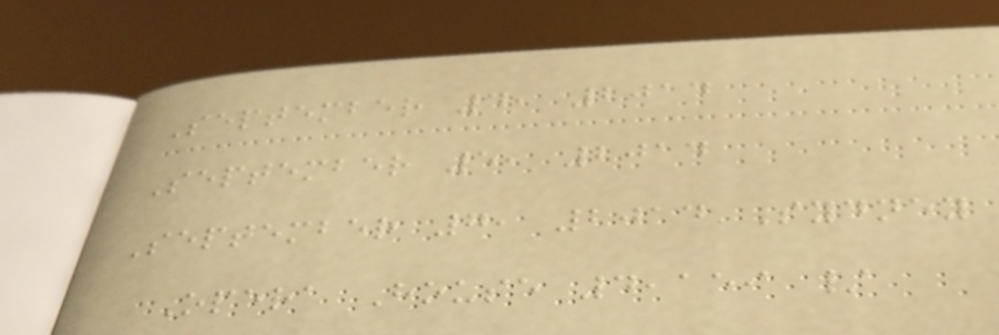September 4, 2014
September 5, 2014
September 7, 2014 Sydney
Opera House 4,159 /
